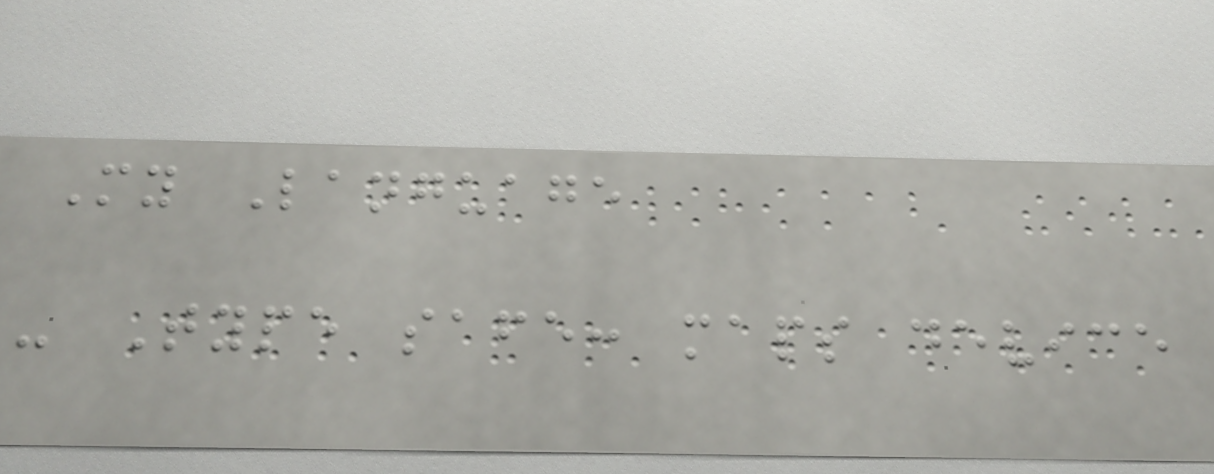My Language
- Type safe: maps device
